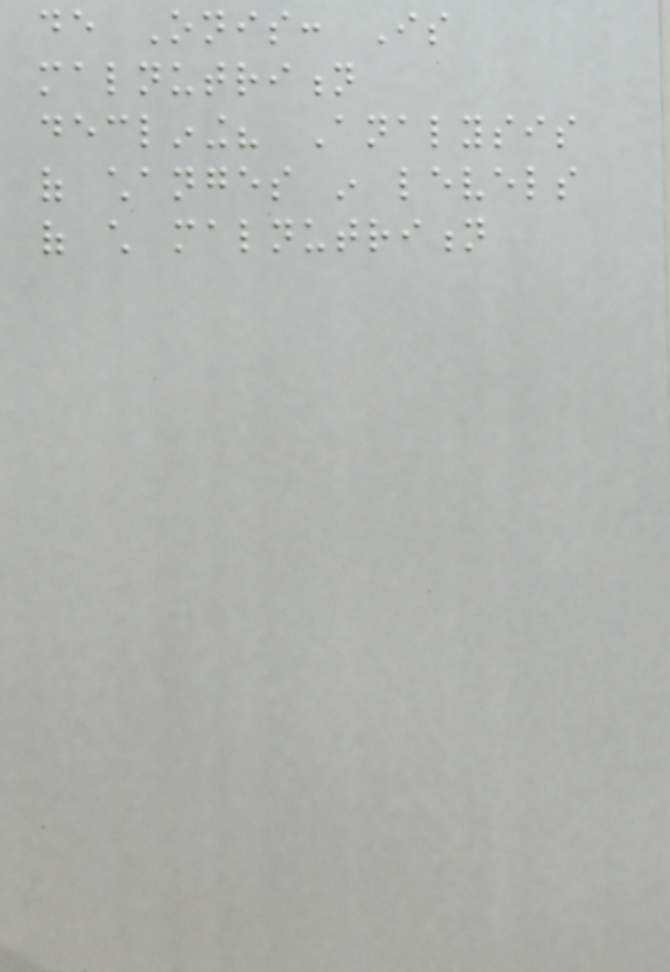de Onis: Is
malnutrition
declining? Analysis
of changes in levels
of child malnutrition
